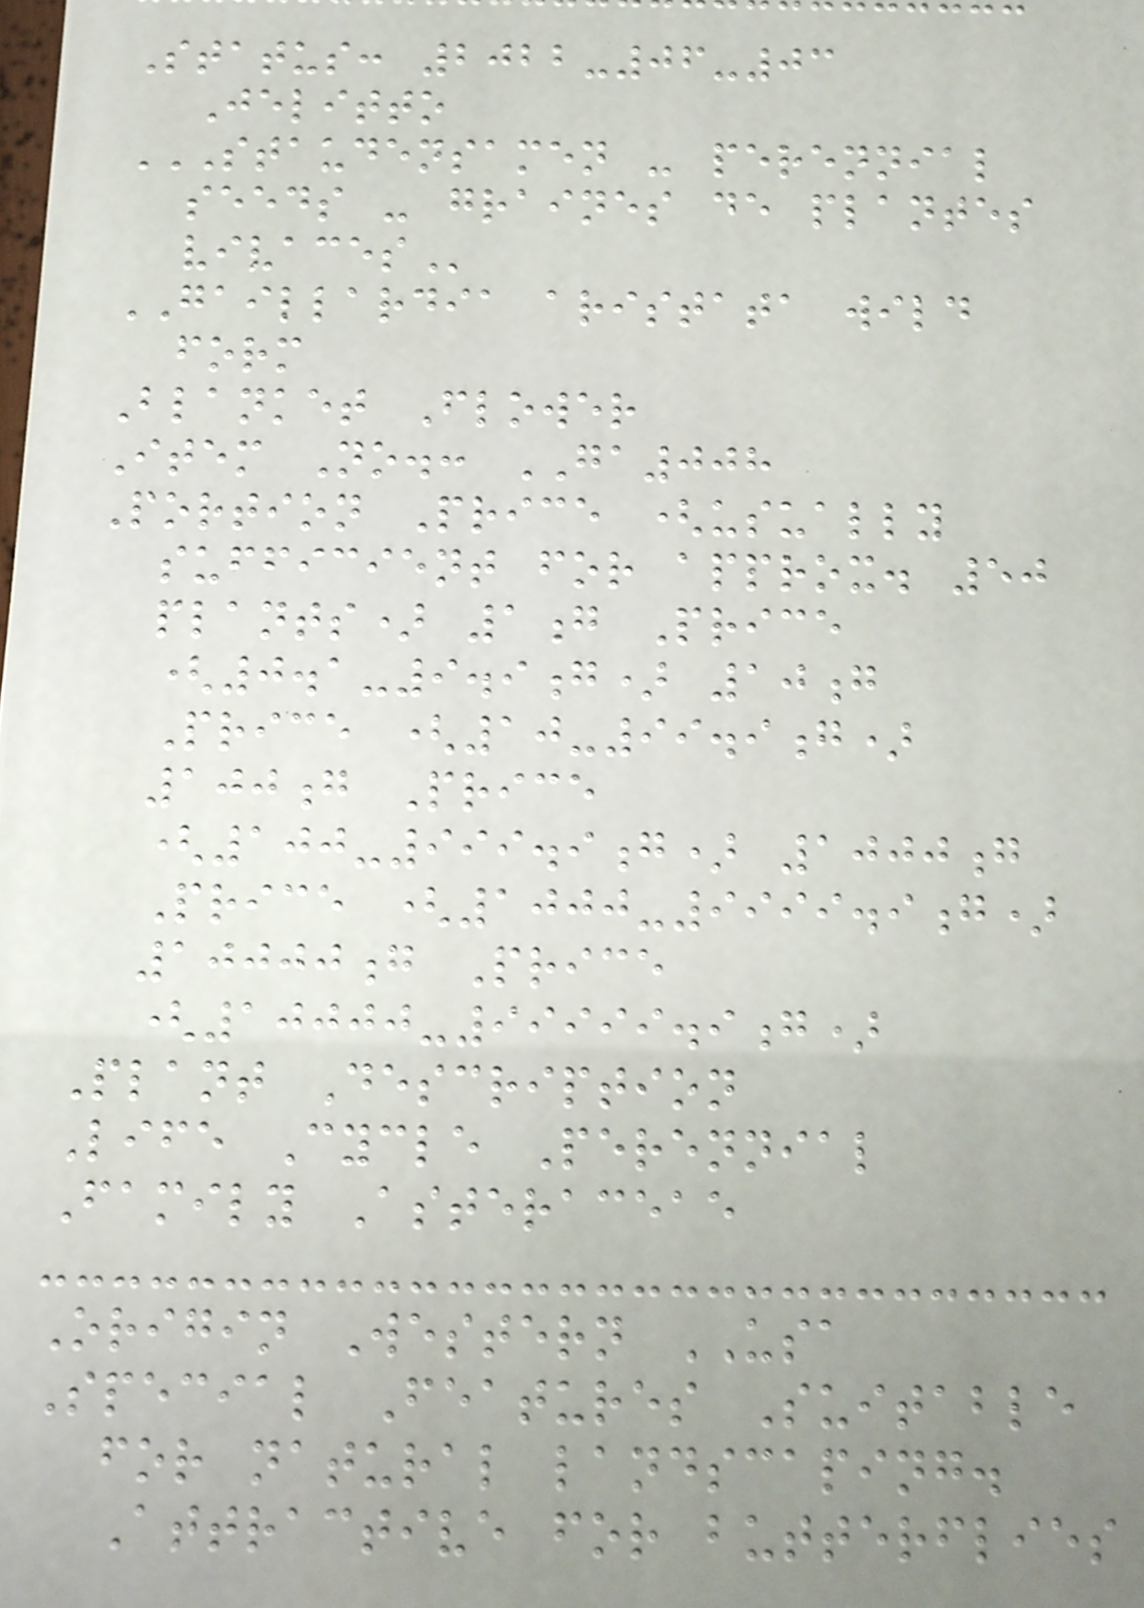Status: 2022-06-03
Jelitto
STAUDENSAMEN - PERENNIAL
SEEDS - GRAINES DE PLANTES
VIVACES
GAILLARDIA aristata wild
form
Blanket Flower
Item No.: GA008
Portion Price (usually
sufficient for approx. 50
plants) 1g Price
(0.1-9.9g) 10g
Price (10-99.9g)
100g Price
(100-999.9g) 1000g
Price (1000-9999.9g)
10000g Price
(10000-99999.9g)
Plant Description
Life Cycle Perennial
Family Asteraceae
Origin Western USA
Special Features Suitable
for natural landscaping.
Attractive for butterflies
